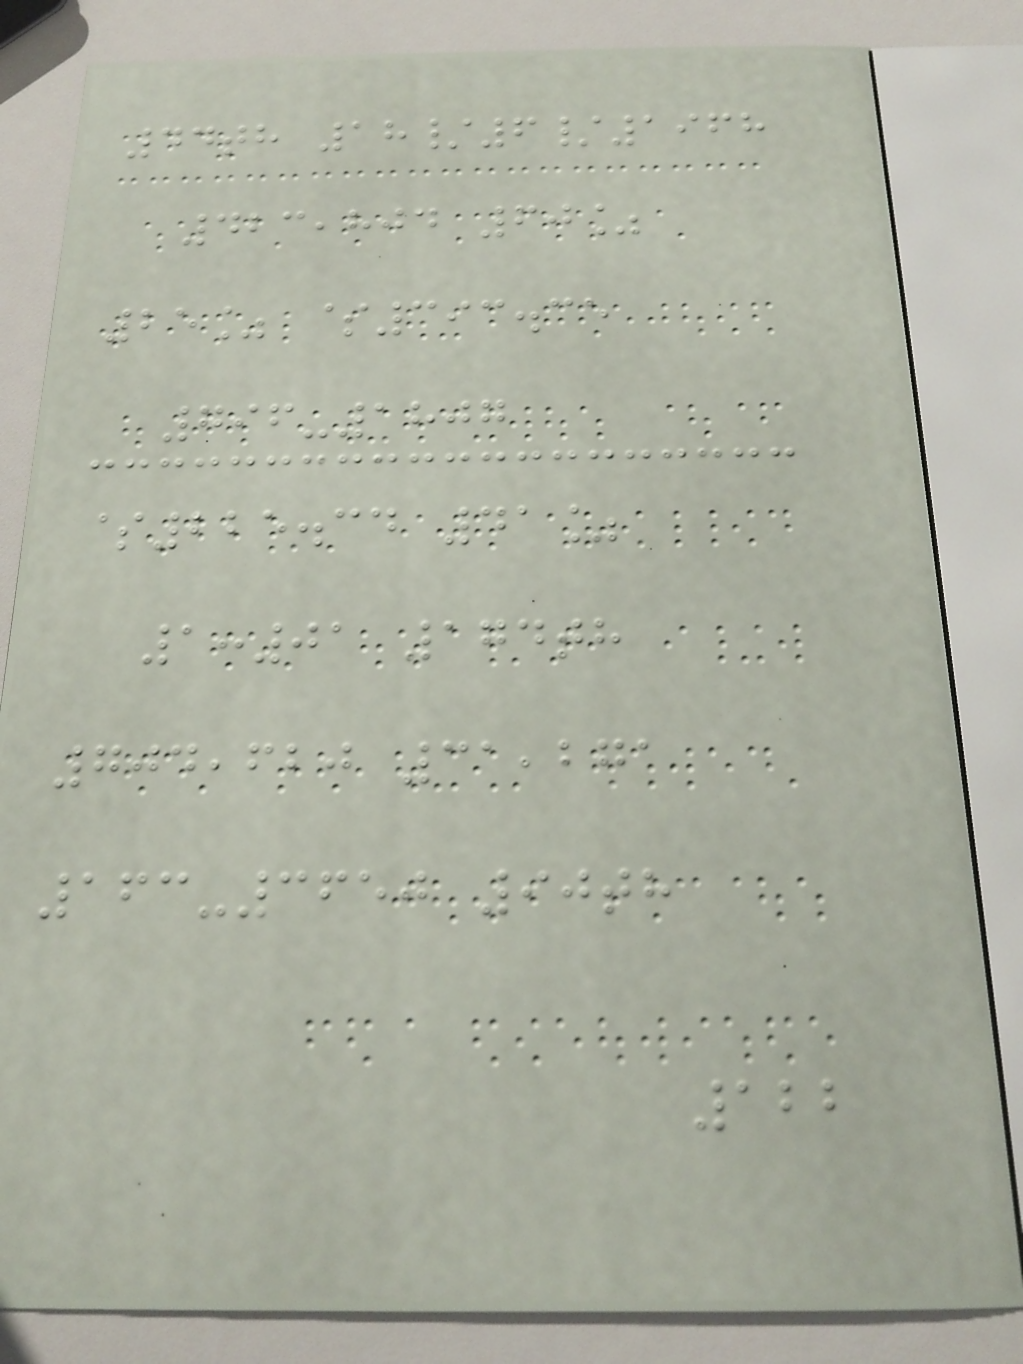44th 18/6/1968
423,804 60%
25% $393.35
796-1807
$225.34 41%
1:01 174th
704,620 31,271
163-3650 90th
122
